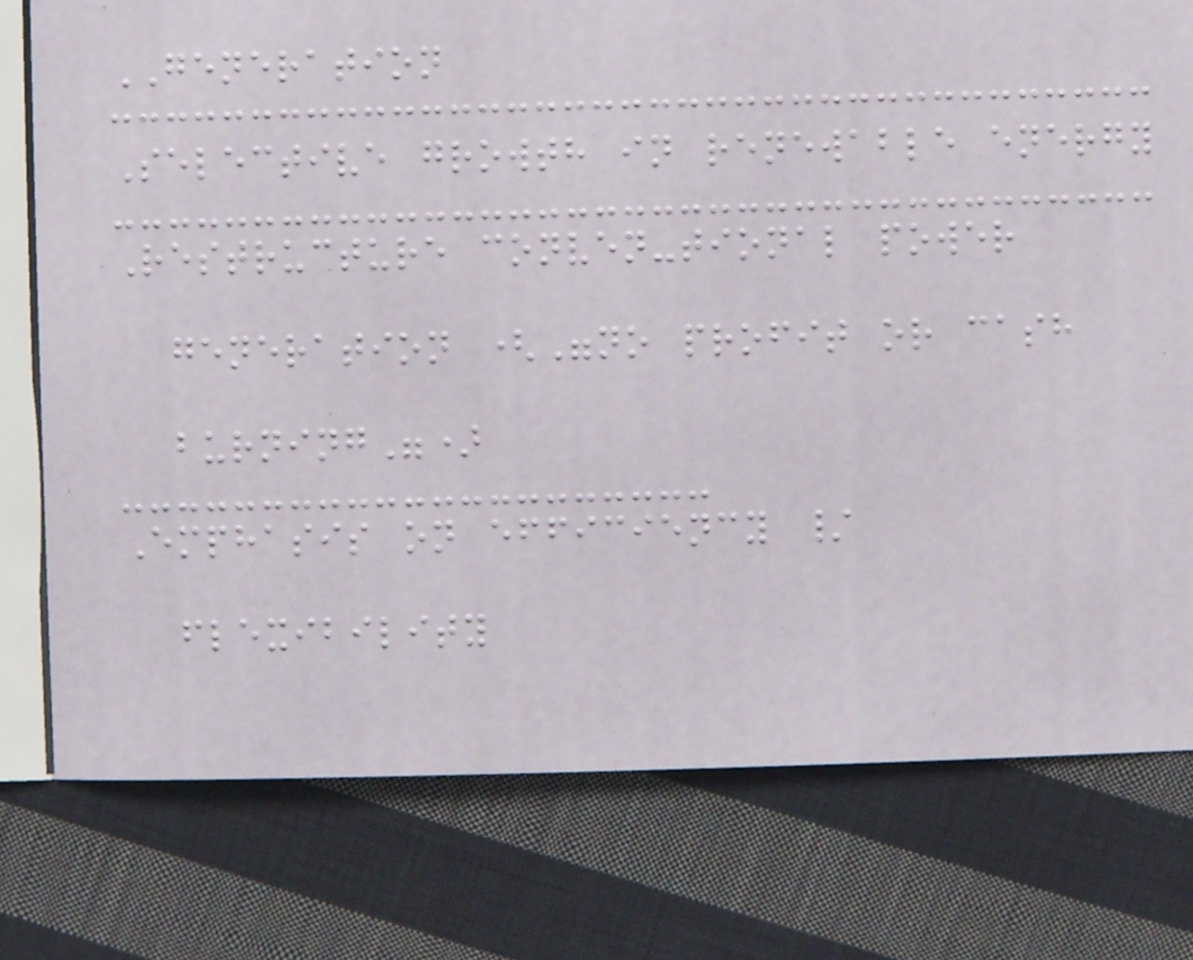GENERATION
Selective growth in renewable energy
Restructure conven-tional power
generation ("no profit or cash
burning")
Emphasis on efficiency /
flexibility
